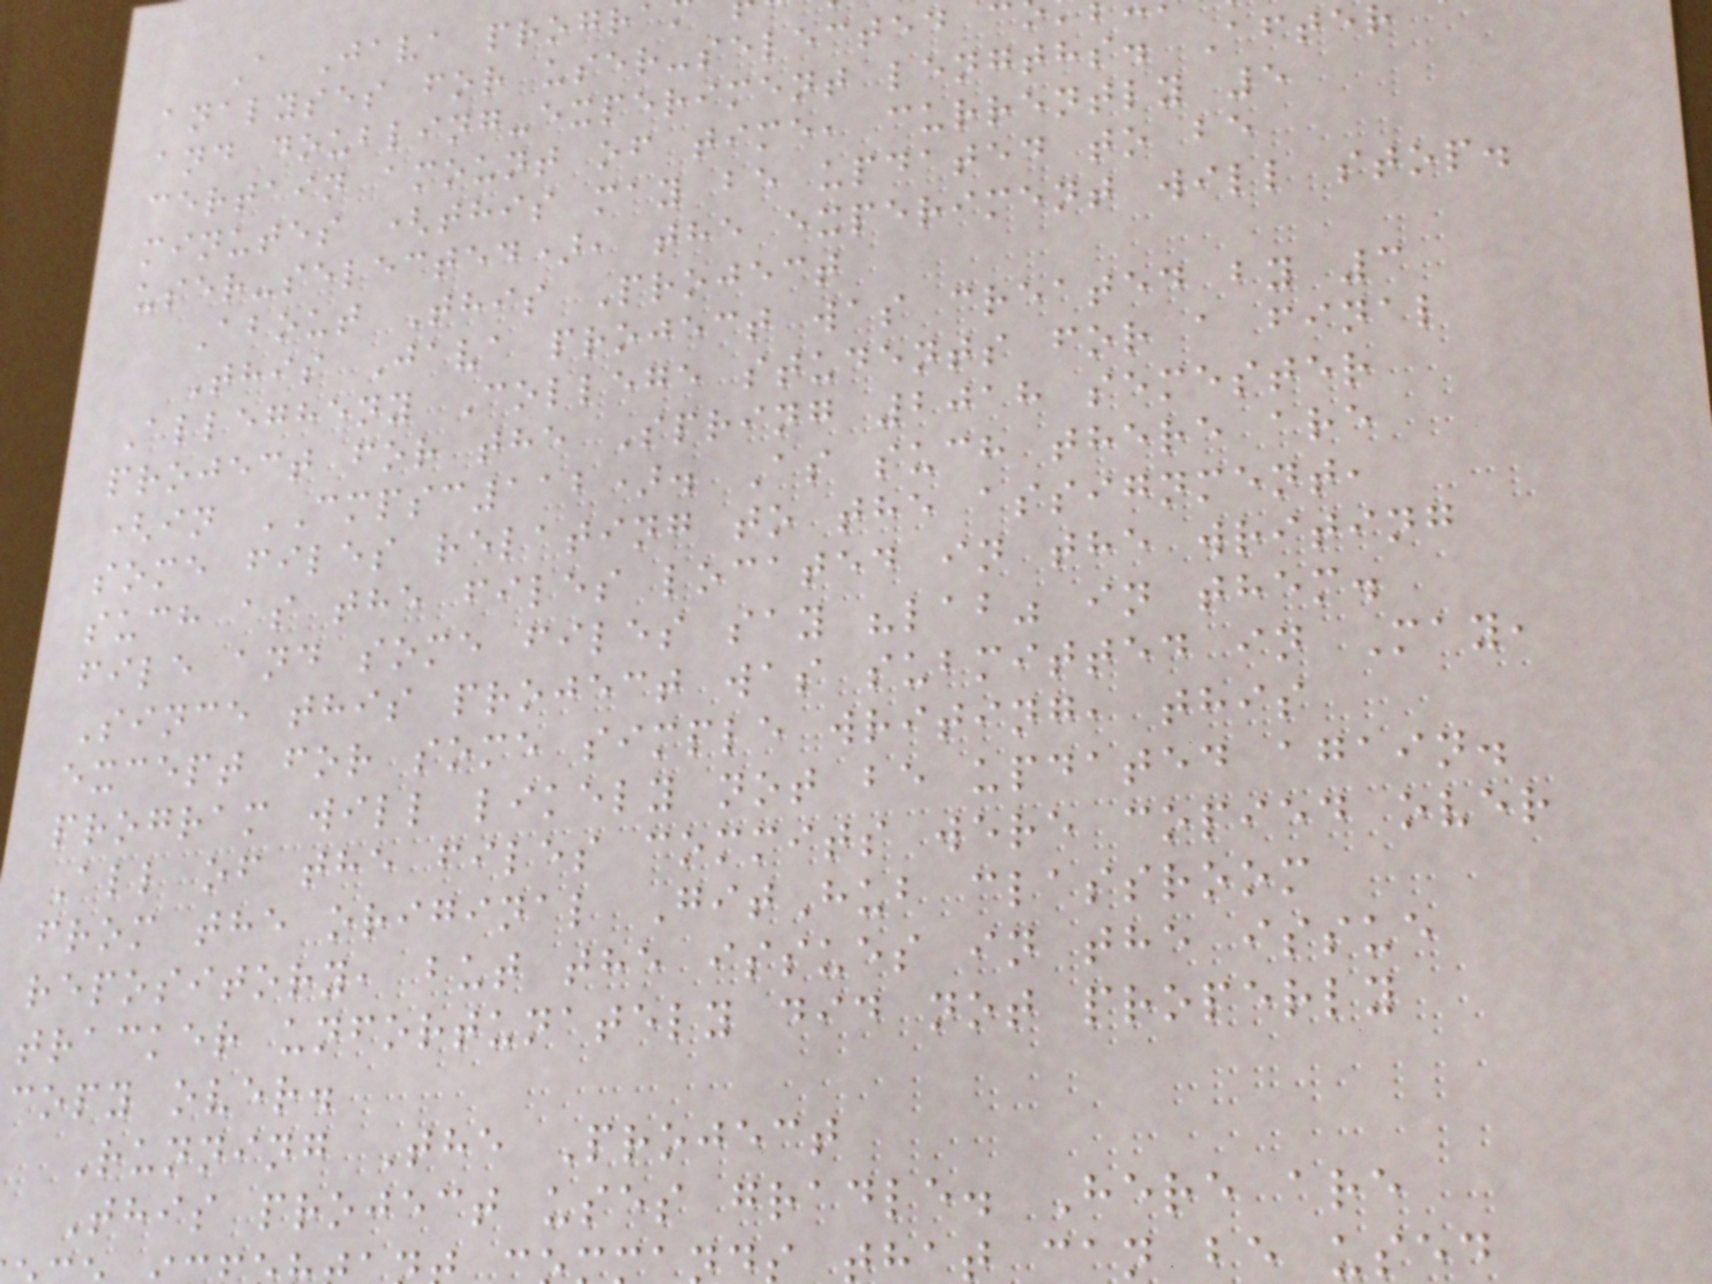A Java progra
analyses for user-selected c
and doubling-experiment lengths. After
certain amount of time, currently 5
minutes (this may be updated to be
user-selected), the experiment will stop.
About This Project
This Java project was created by 3
Allegheny College students for a final
project for the Spring 2018 semester
(in CMPSC112). As such there are
some files relating to the assignment,
such as the files located in the writing
file and some files say "lab" in them.
Since this project was submitted in May,
except for some simple writing, this
program will likely not be updated again.
All of the files commits were copied over
from the original GitHub classroom
repository, but the issues in the issue
tracker unfortunately did not properly
copy over.
Running The Project
This project uses gradle. Here are
that can be used
